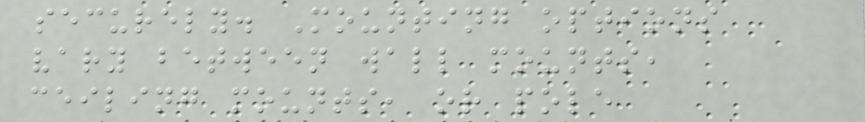securely. Mounting options
vary between wall mounts,
ceiling mounts, or pole
